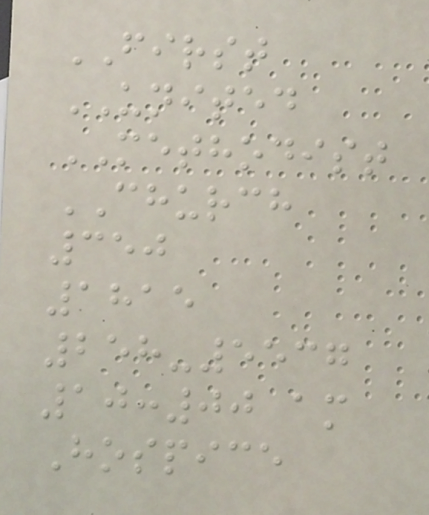FIRST
UNITED
METHODIST
CHURCH
350
1815
258-5537
10:00 am
Hospice
